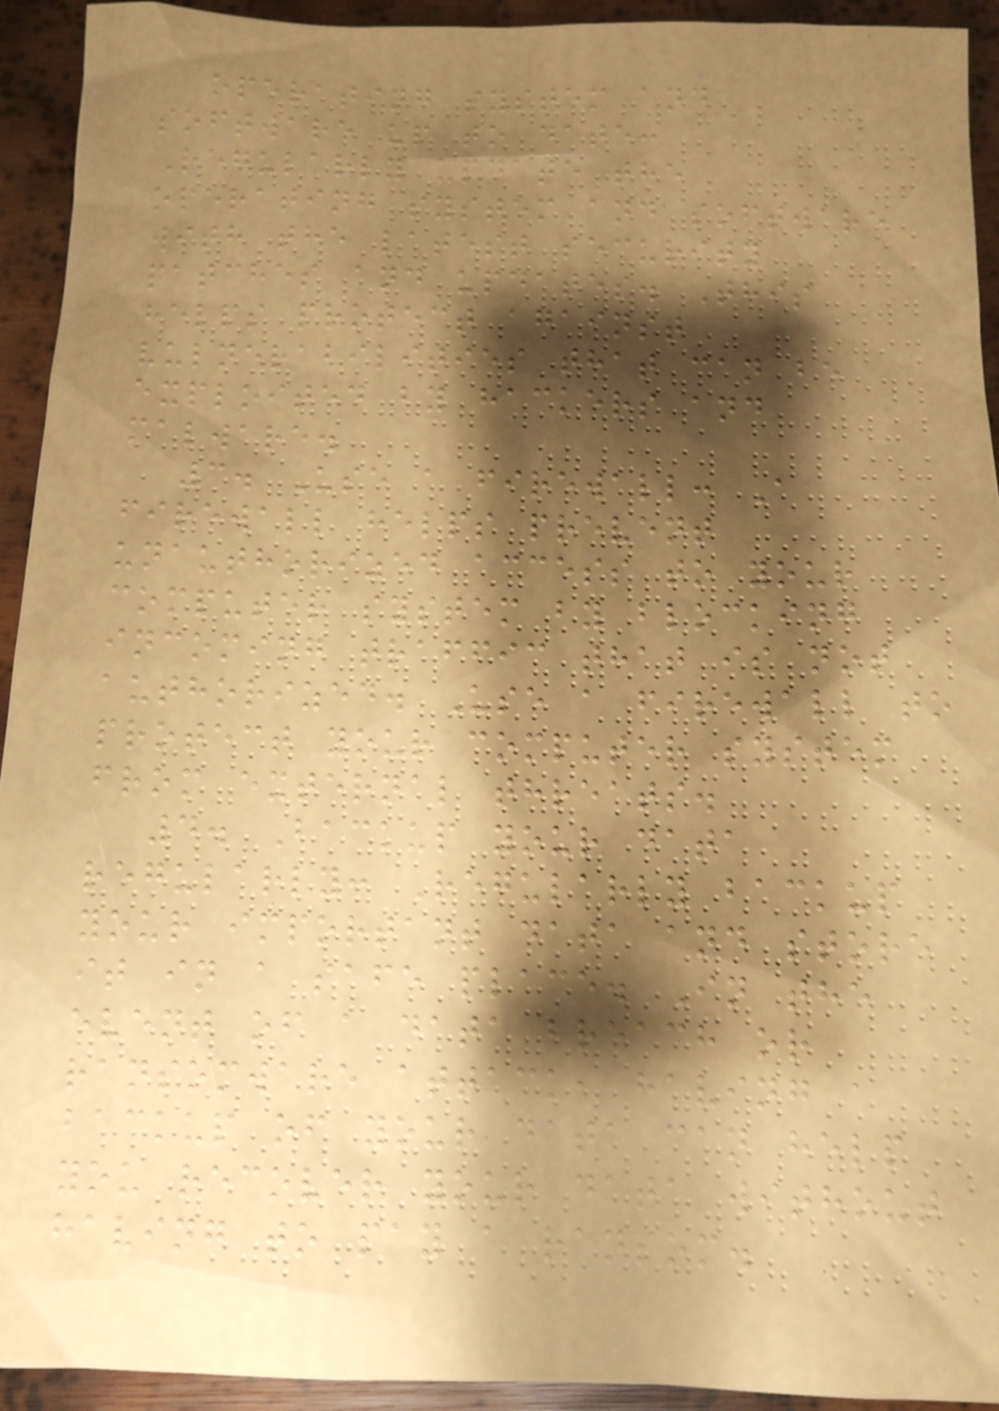operating system and
software up to date:
Regularly update the
operating system and software
with the latest security
patches and updates. This
helps protect against
vulnerabilities that can be
exploited by hackers and
malware.
3. Use a firewall: A
firewall helps prevent
unauthorized access to your
computer system by blocking
incoming traffic that is not
authorized. Use a firewall to
protect your computer system
from external threats.
4. Backup your data
regularly: Regularly backup
your important data and store
it in a safe place. In the
event of a data breach or
ransomware attack, having a
backup of your data can help
you recover your data without
having to pay a ransom.
